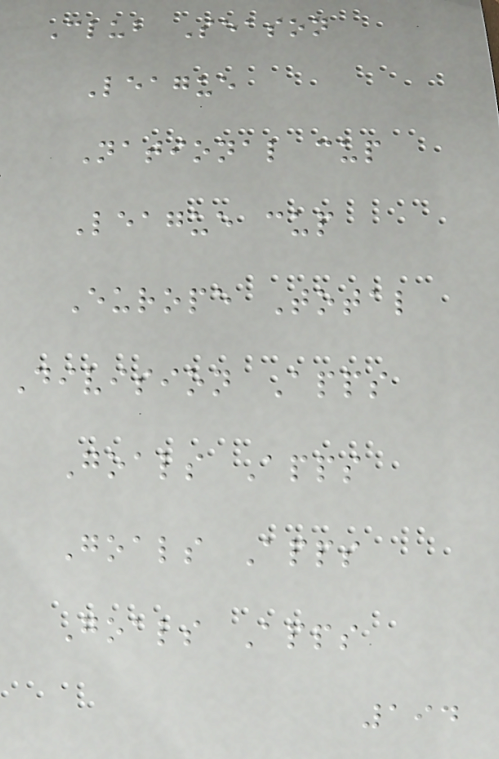Club Season
League
National cup
League cup
Europe Total
Division Apps
Goals Apps
Goals Apps
Goals Apps
194
